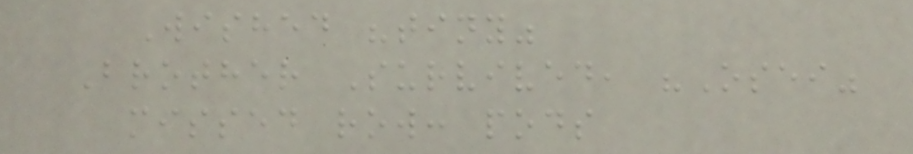Wished "tiny"
Brother Survived, "Osei"
missed row: pods
